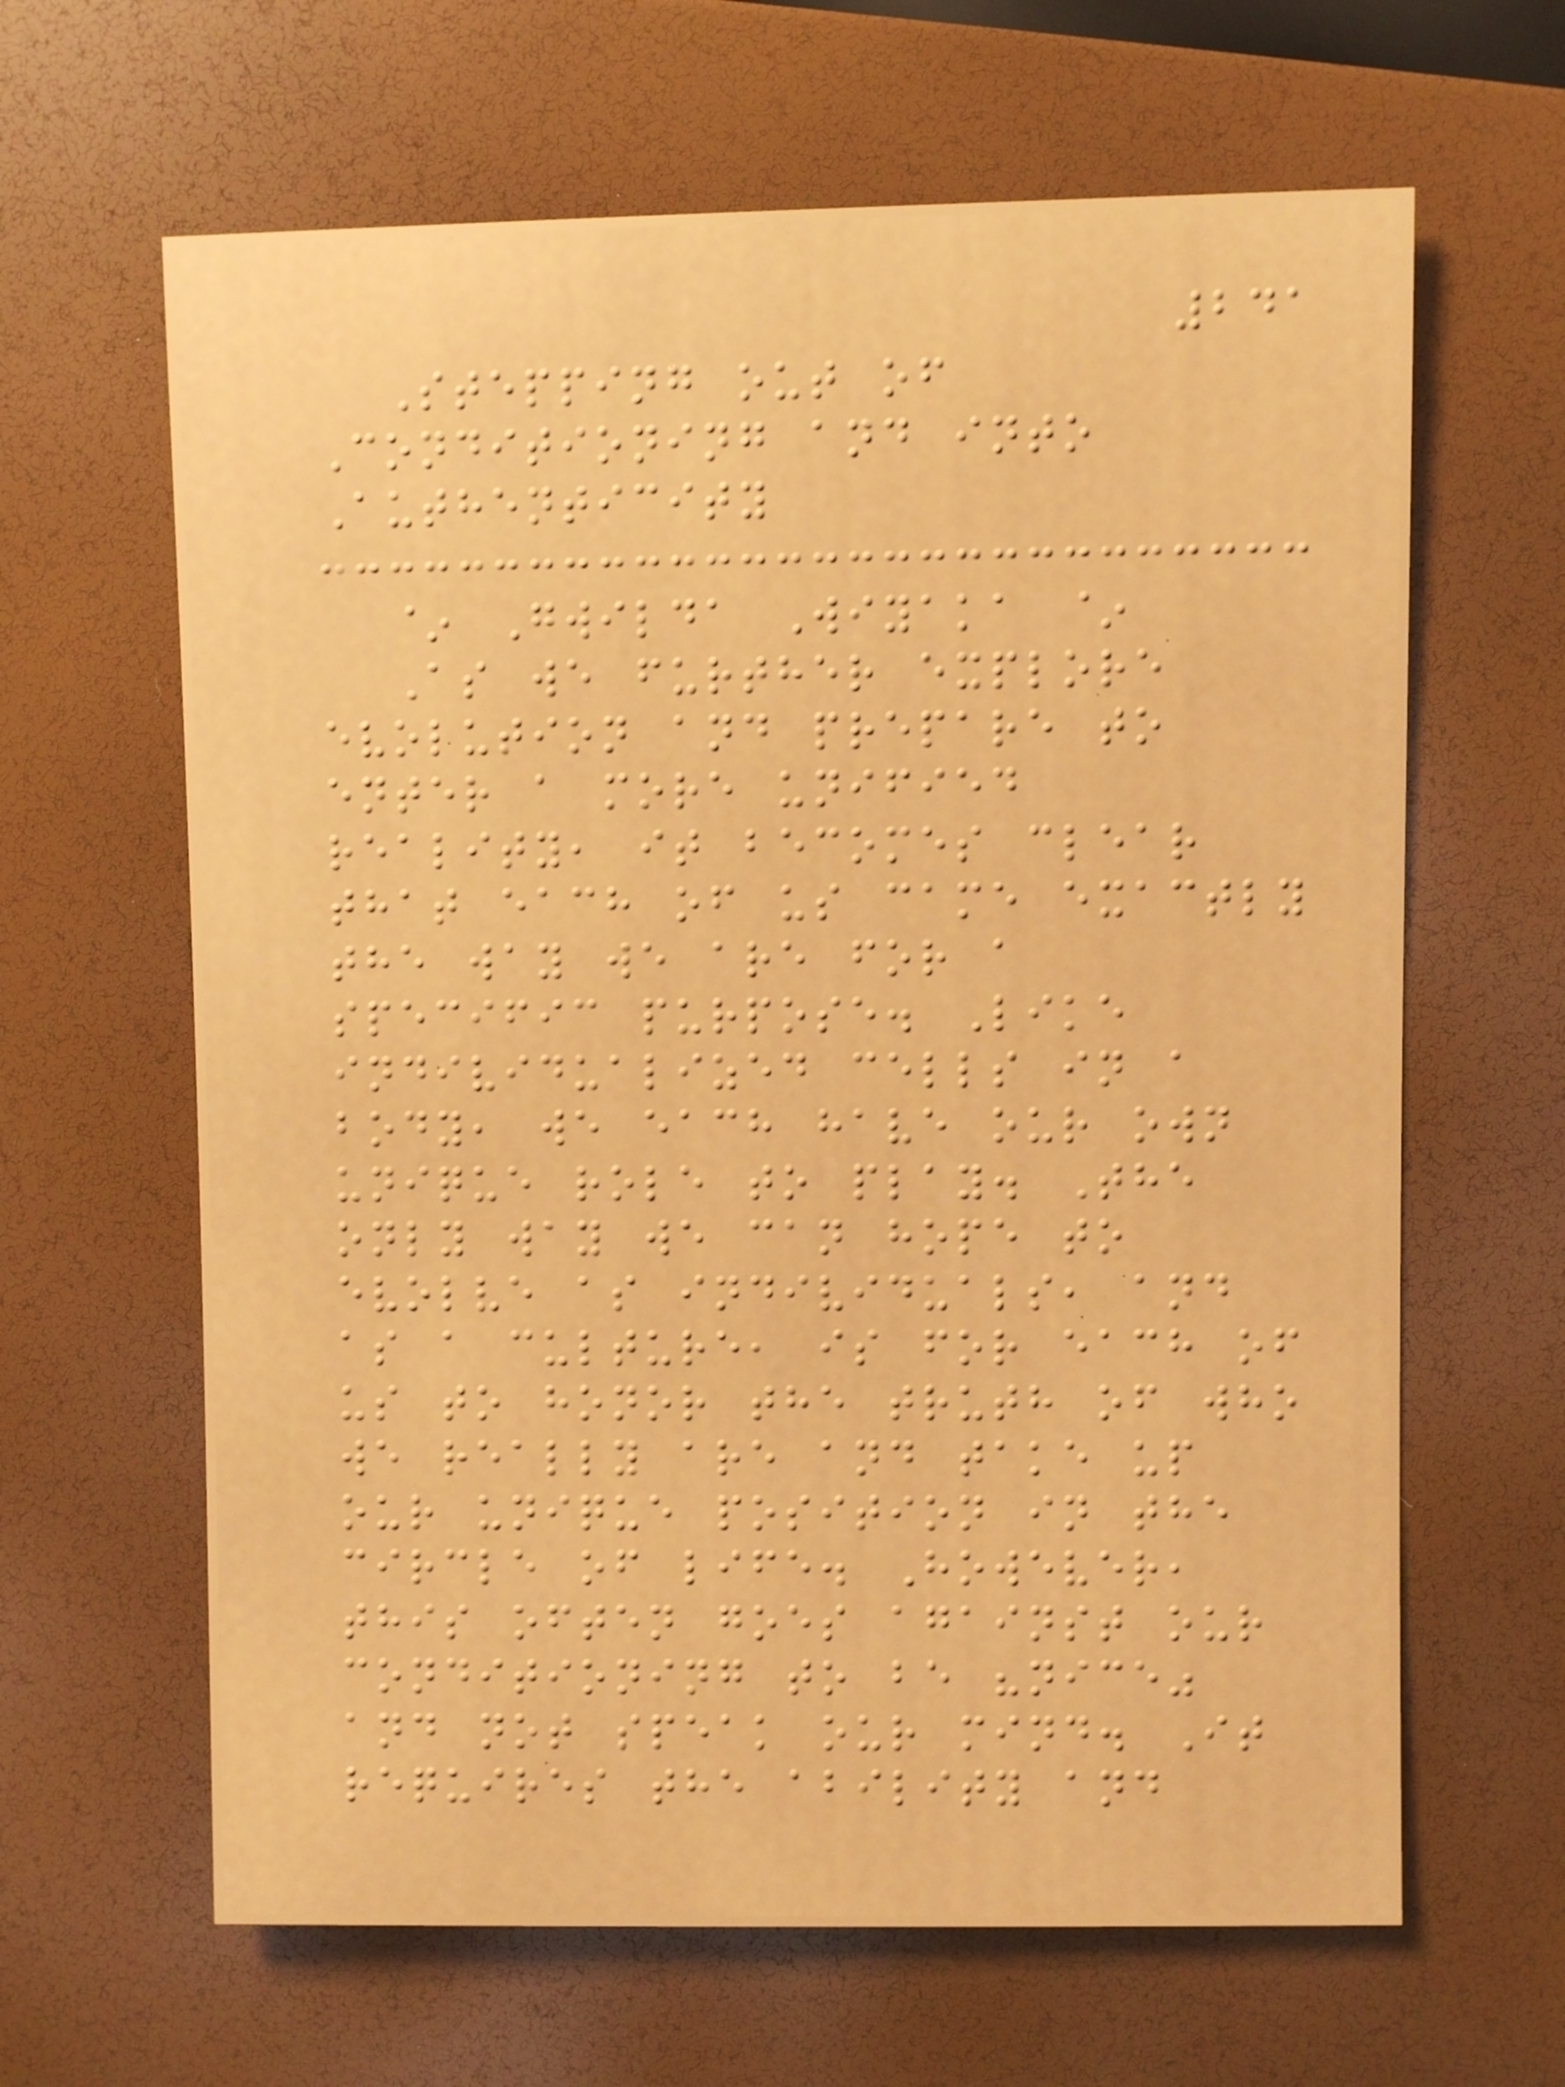241
Stepping out of
Conditioning and into
Authenticity
~ Gwilda Wiyaka ~
As we further explore
evolution and prepare to
enter a more unified
reality, it becomes clear
that each of us came exactly
the way we are for a
specific purpose. Like
individualized cells in a
body, we each have our own
unique role to play. The
only way we can hope to
evolve as individuals, and
as a culture, is for each of
us to honor the truth of who
we really are and take up
our unique position in the
circle of life. However,
this often goes against our
conditioning to be "nice"
and not speak our mind. It
requires the ability and
